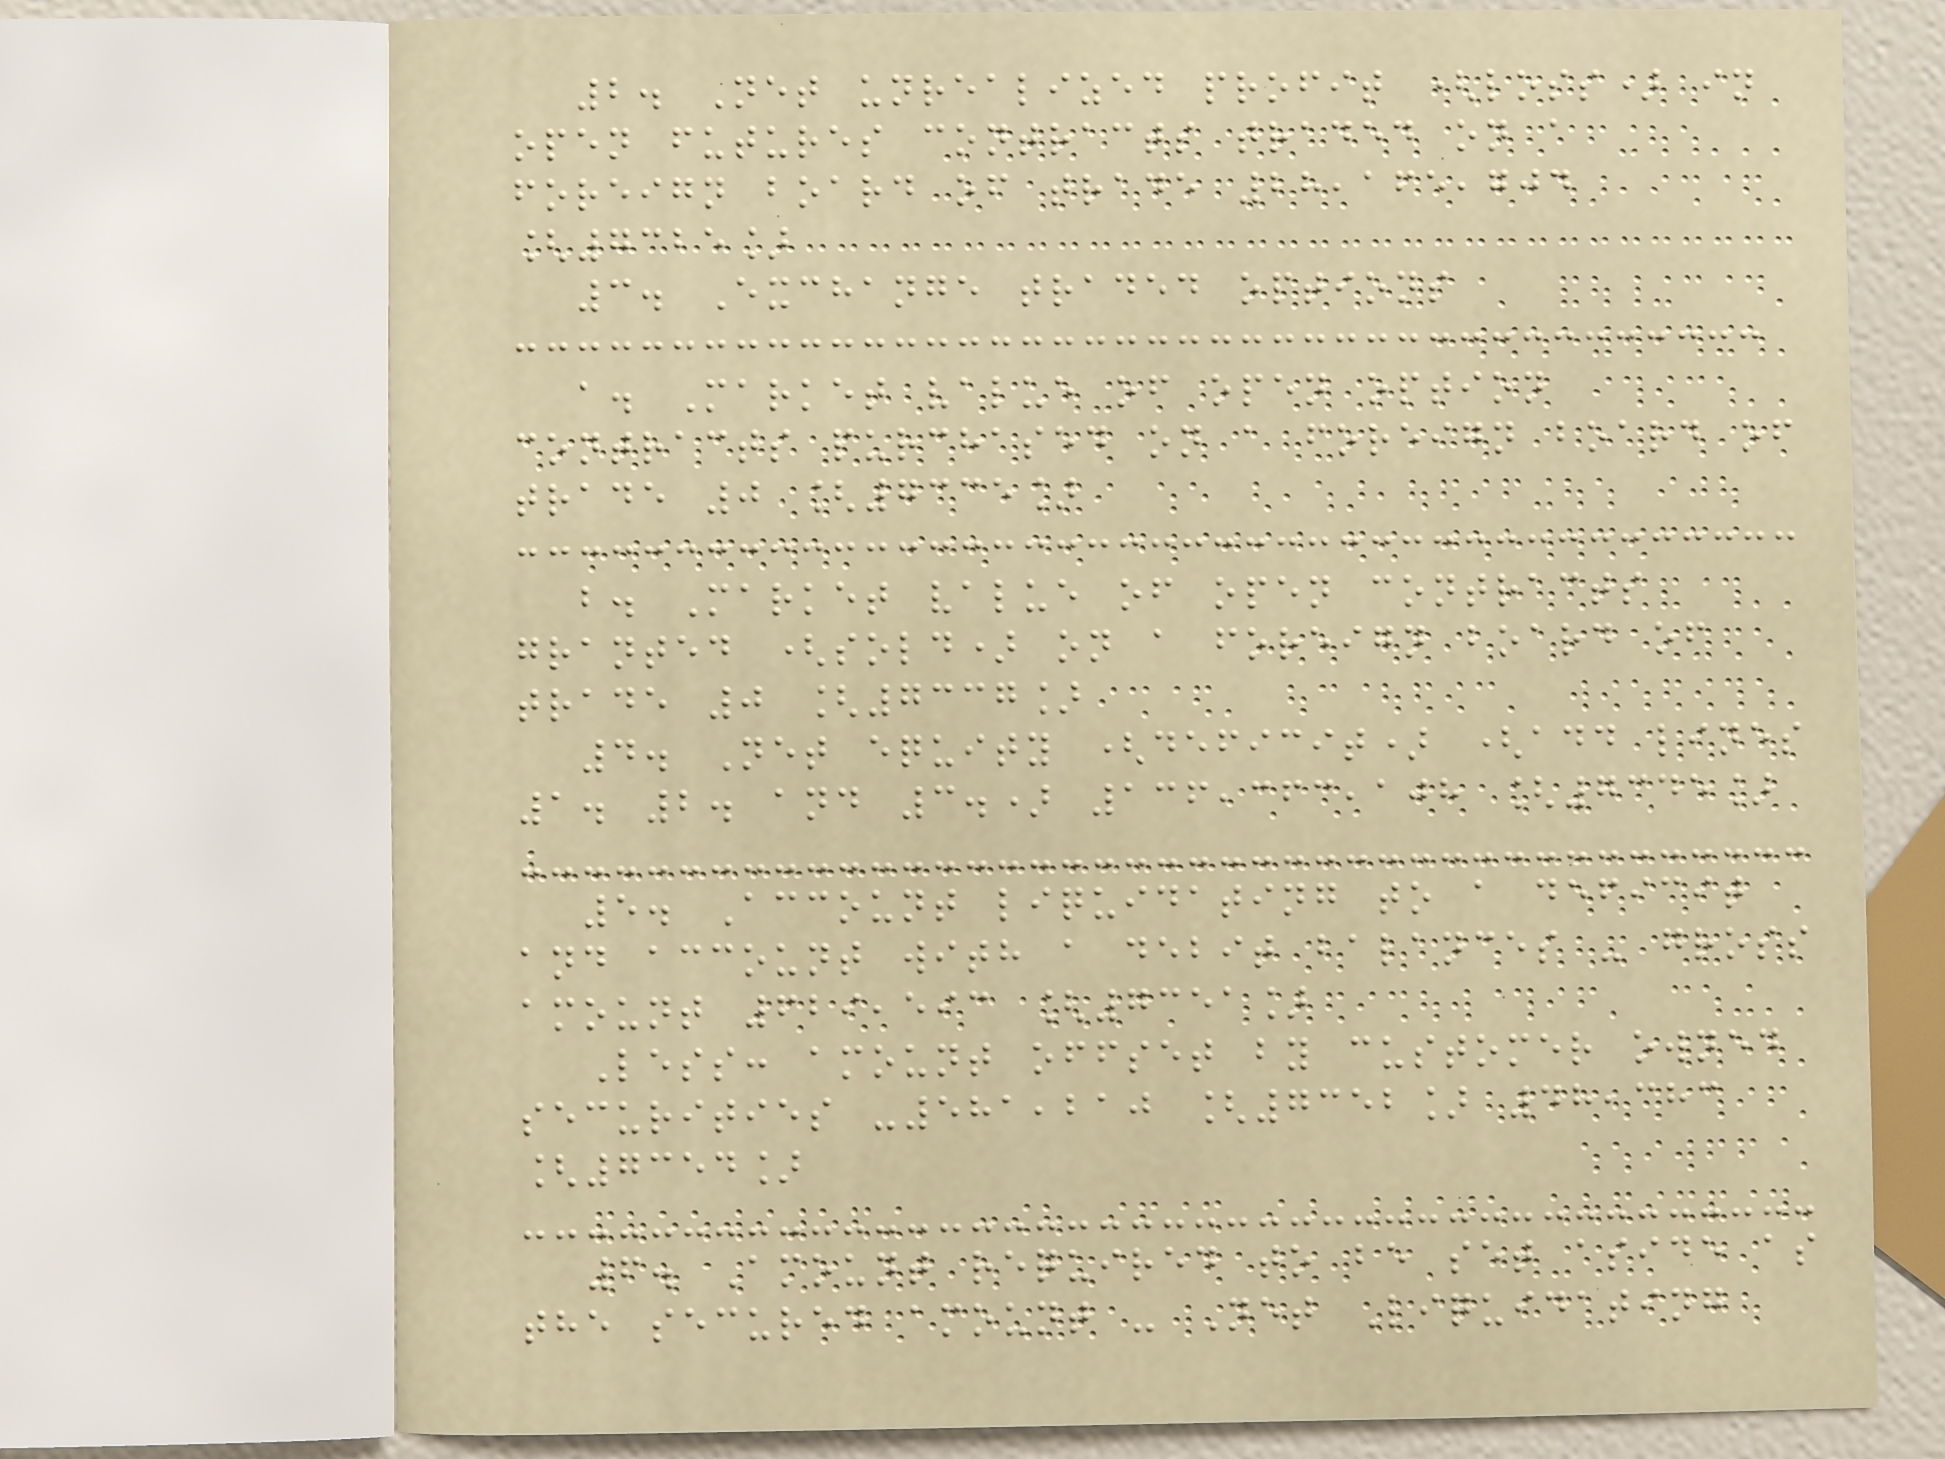2. Net unrealized profit (loss) in
open futures contracts traded on a
foreign board of trade 28,165,704
[7325]
3. Exchange traded options
a. Market value of open option
contracts purchased on a foreign board of
trade 0 [7335]
b. Market value of open contracts
granted (sold) on a foreign board of
trade 0 [7337]
4. Net equity (deficit) (add lines
1. 2. and 3.) 136,363,108 [7345]
5. Account liquidating to a deficit
and account with a debit balances - gross
amount 629,593 [7351]
Less: amount offset by customer owned
securities -581,210 [7352] 48,383
[7354]
6. Amount required to be set aside as
the secured amount - Net Liquidating
